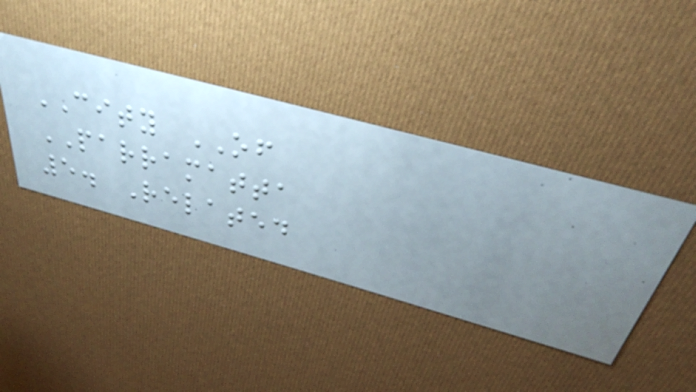CITY OF
PARRAMATTA
5. Related
